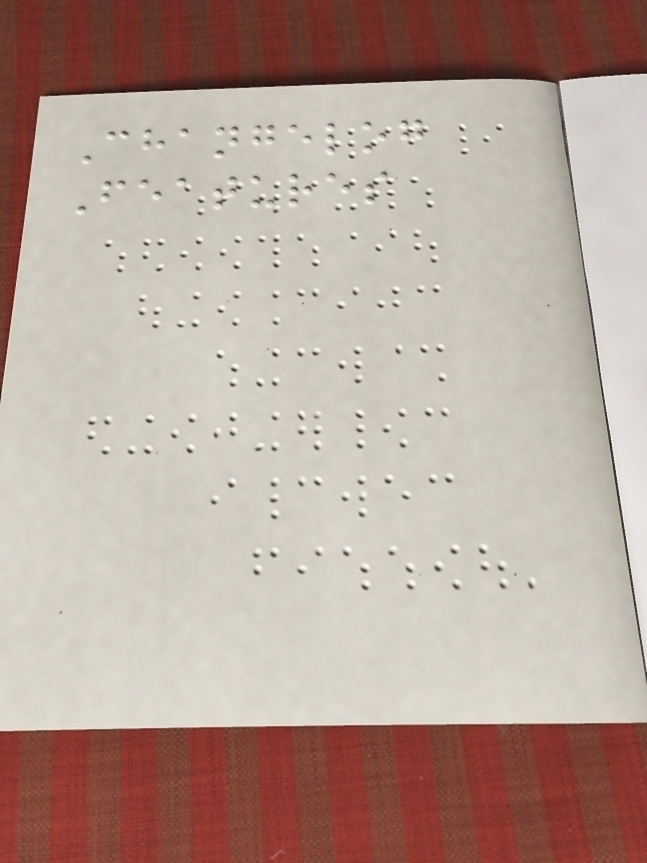Changelog
Features
